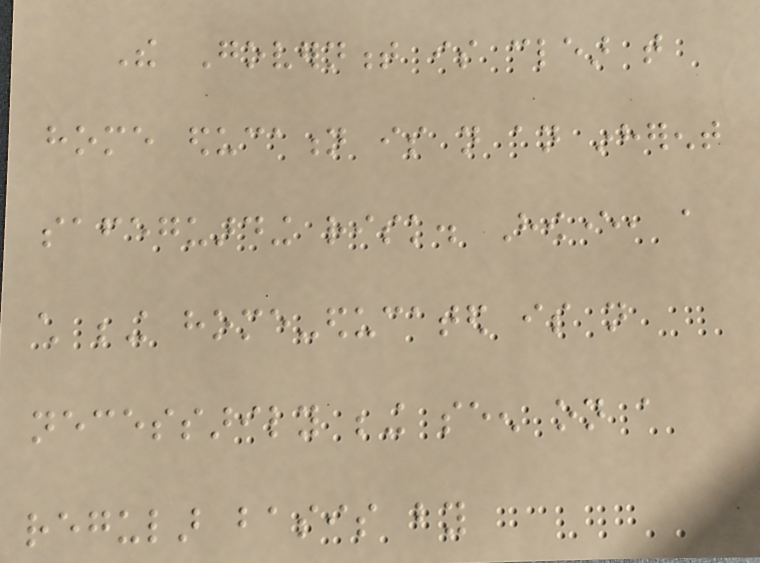The Government is clear that
home education is not an inherent
safeguarding risk. However, a
child being home-educated is not
necessarily being seen on a
regular basis by
